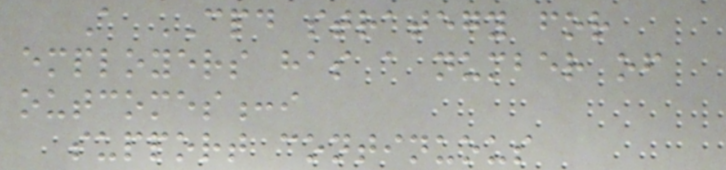A CPD strategy for
employers has a number of
outcomes:i
support continuous
